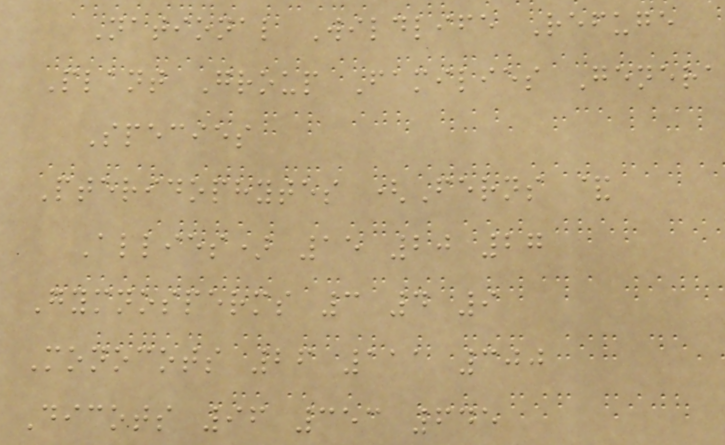National Wildlife Refuge
Plant Group Families Genera
Species
Pteridophytes (Ferns &
Allies) 15 20 27
Gymnosperms 3 4 9
Monocots 26 111 300
Dicots 96 353 645
